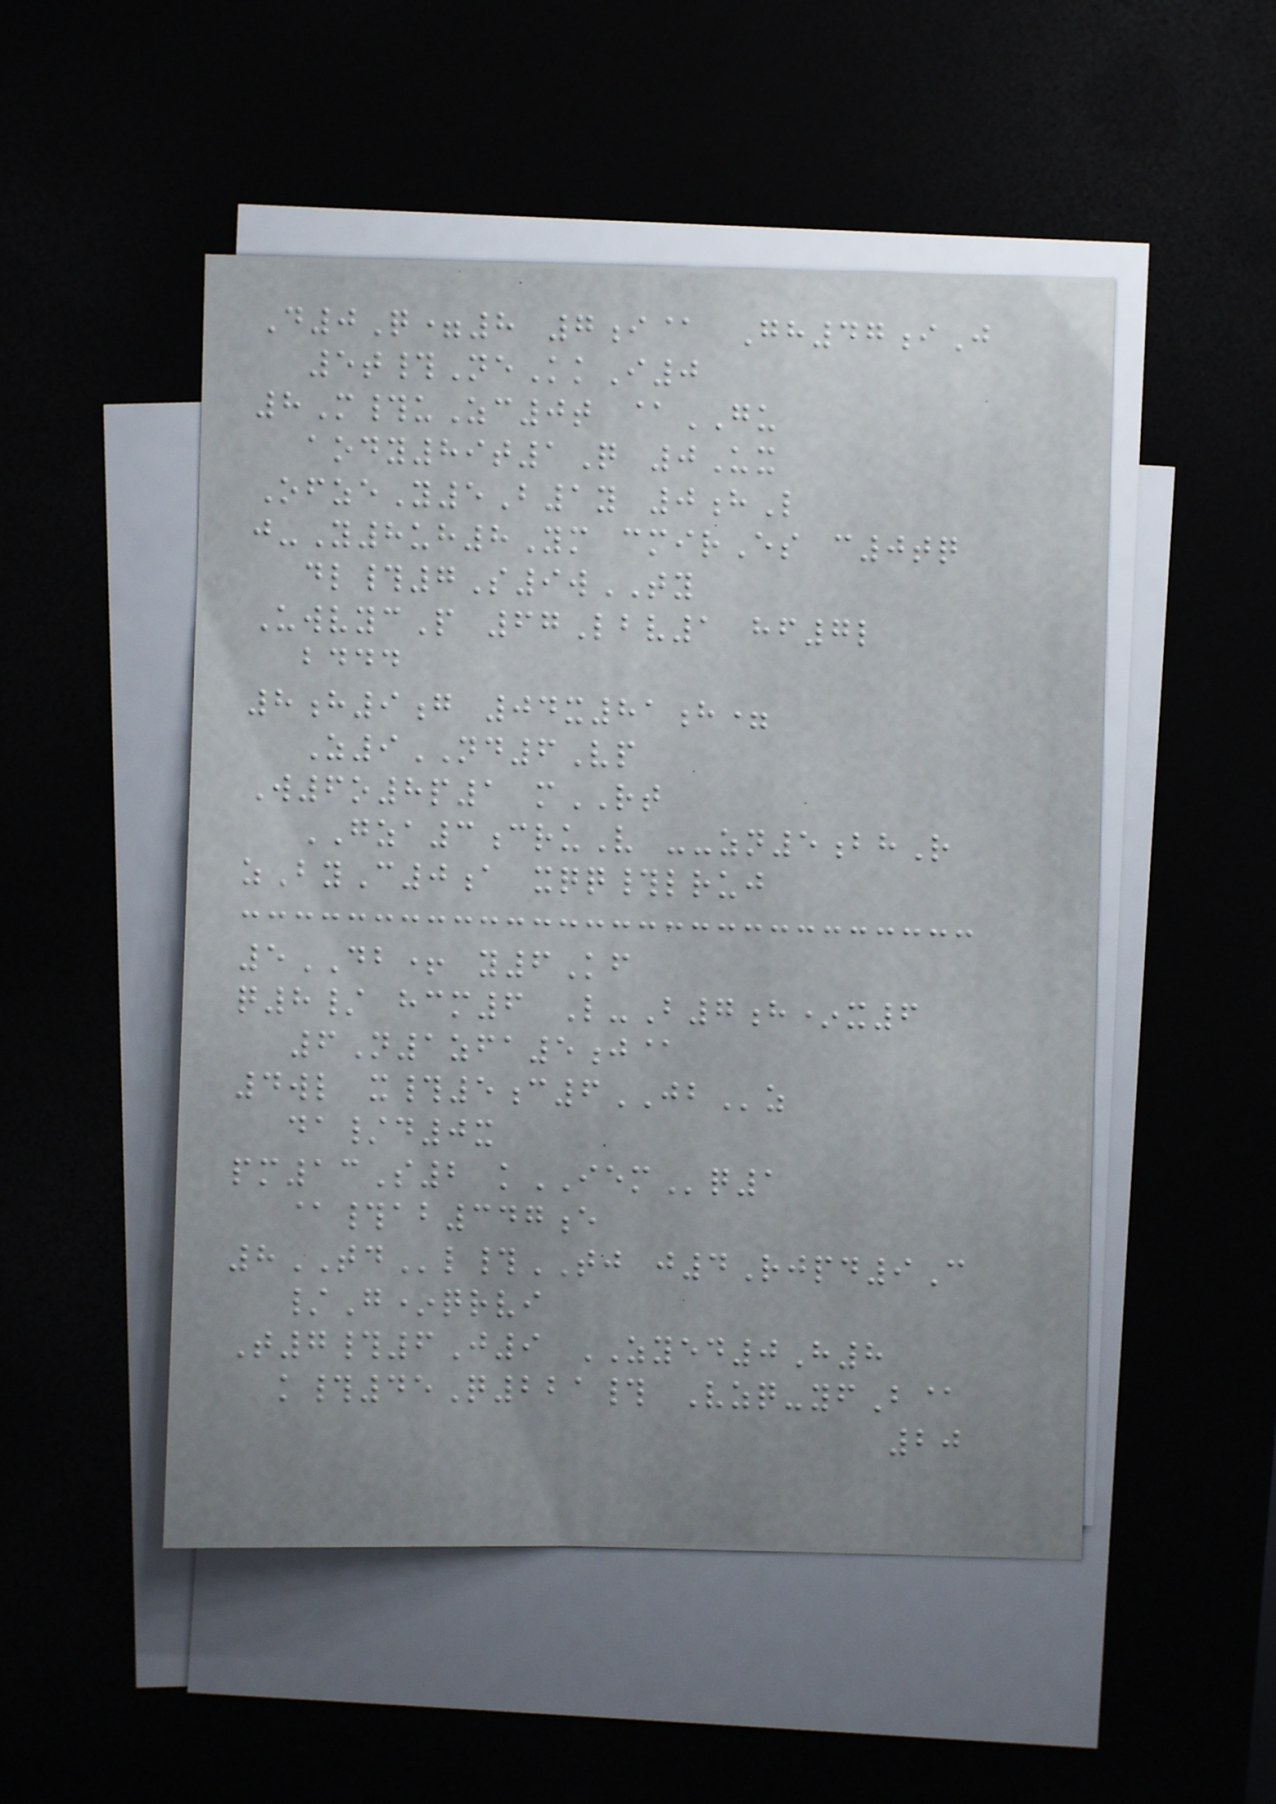D0Q=8 7i@ Gh47iJ
5t#NeKkI0
8M#uZc0t @GU
aody89t1Q 0Ux
OfzeY5B1y 0hL
j-Y8uh8Ym cmirEs c0tq
dl#7S9wTY
UwvycP 67Lbv1 hf7l
bddd
8h9g 04x81h=
Z9ND6Vp
W6o8p1 mRT
GZA3cruV --zn5bhR
zByC0a xqq#lruj
5DB+ y6Kf
q8/ hcm6 L-B7h*x6
6N1zfa5j@
4wl x#5c6JBz
da/d0x
pm13S2 kIEMq1
@#ab347e
8TDl#TJ j4Rjpd9C
/G*qrvi
T7#6J9 ZYED0H8
k#45Q221# Vzq-yfB@
20
